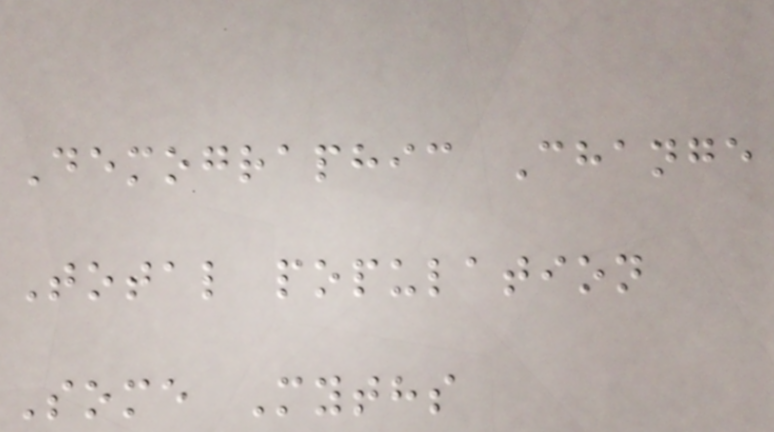Demographic Change
Total population
Some Myths
